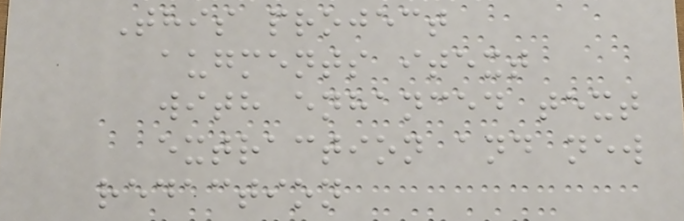This project
augments itext
with enhanced text
extraction and new
redaction
